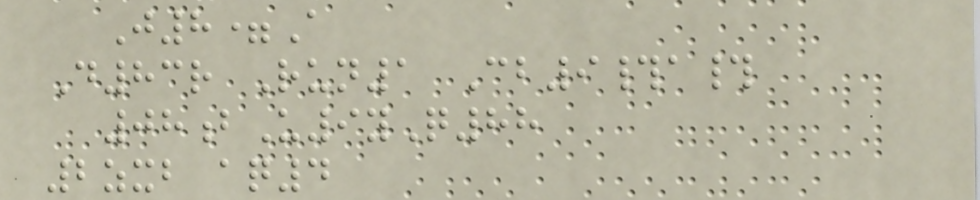J8=A
D83r Run1 Cb9#a#
08bU9yQ88
2zxb aq4
